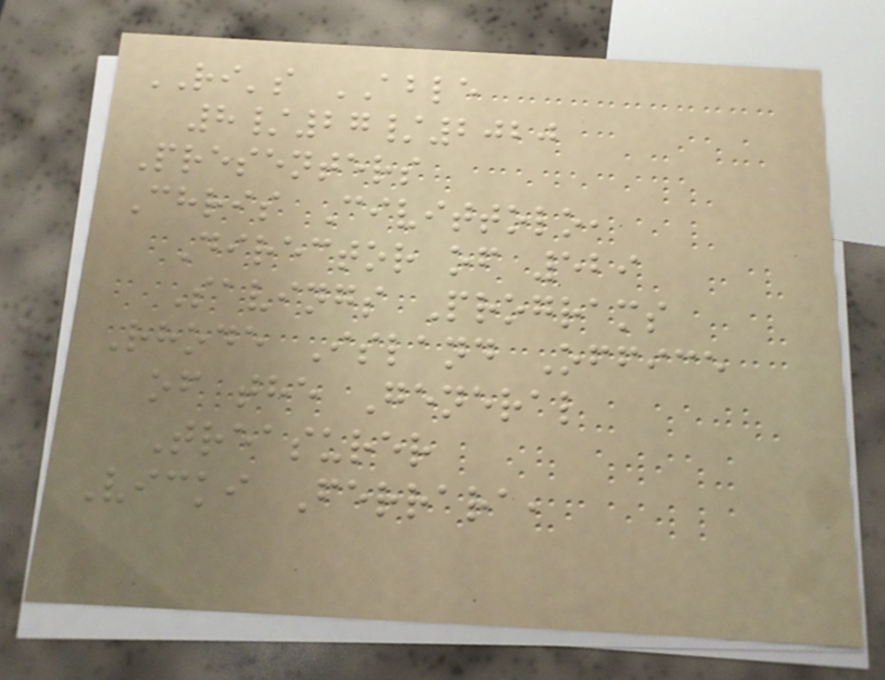RI's ABLE
8/27/2020
Presenters
Chris Civittolo,
Director of 529
Savings Programs
Rhode Island Office
of the General
Treasurer
Vicki Ferrara,
